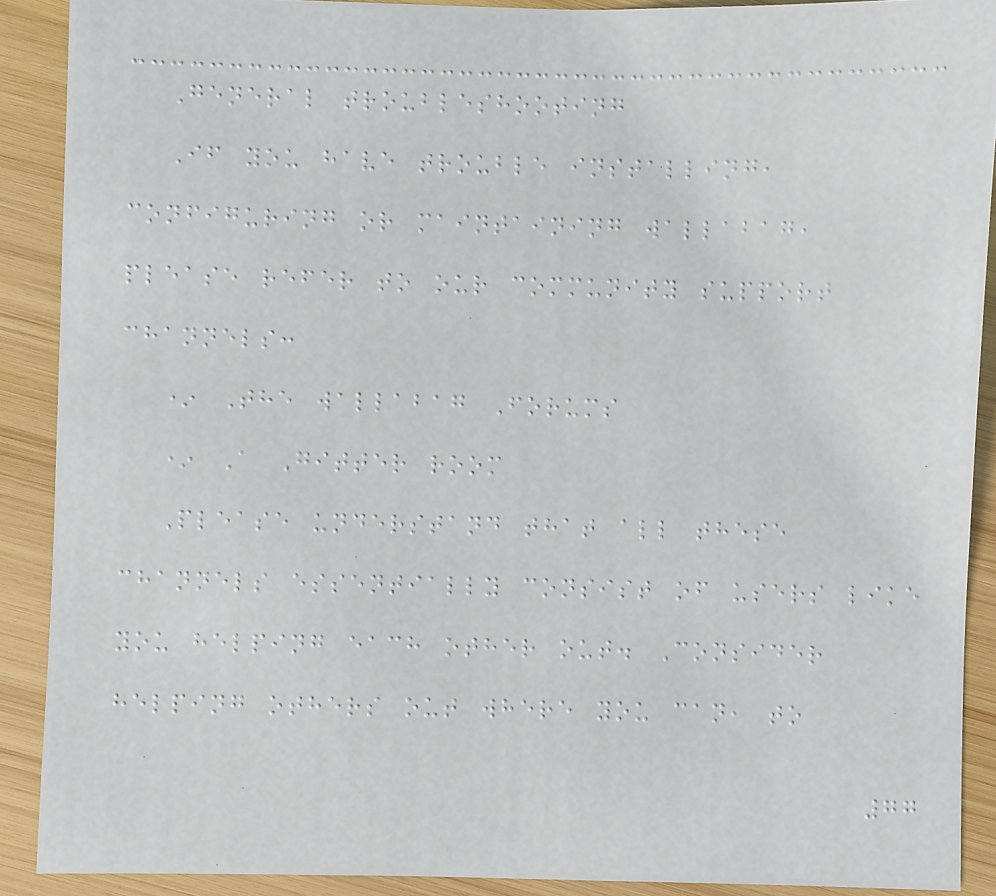General troubleshooting
If you have trouble installing,
configuring or maintaining wallabag,
please refer to our community support
channels:
* The wallabag Forums
* A Gitter room
Please understand that all these
channels essentially consist of users like
you helping each other out. Consider
helping others out where you can, to
77
